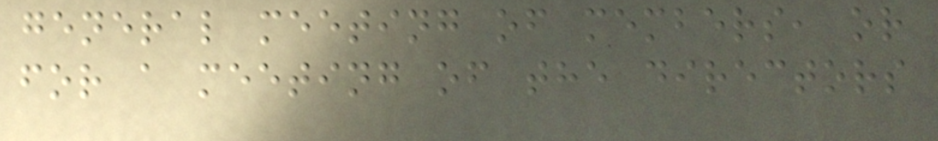general meeting of members, or
for a meeting of the directors
